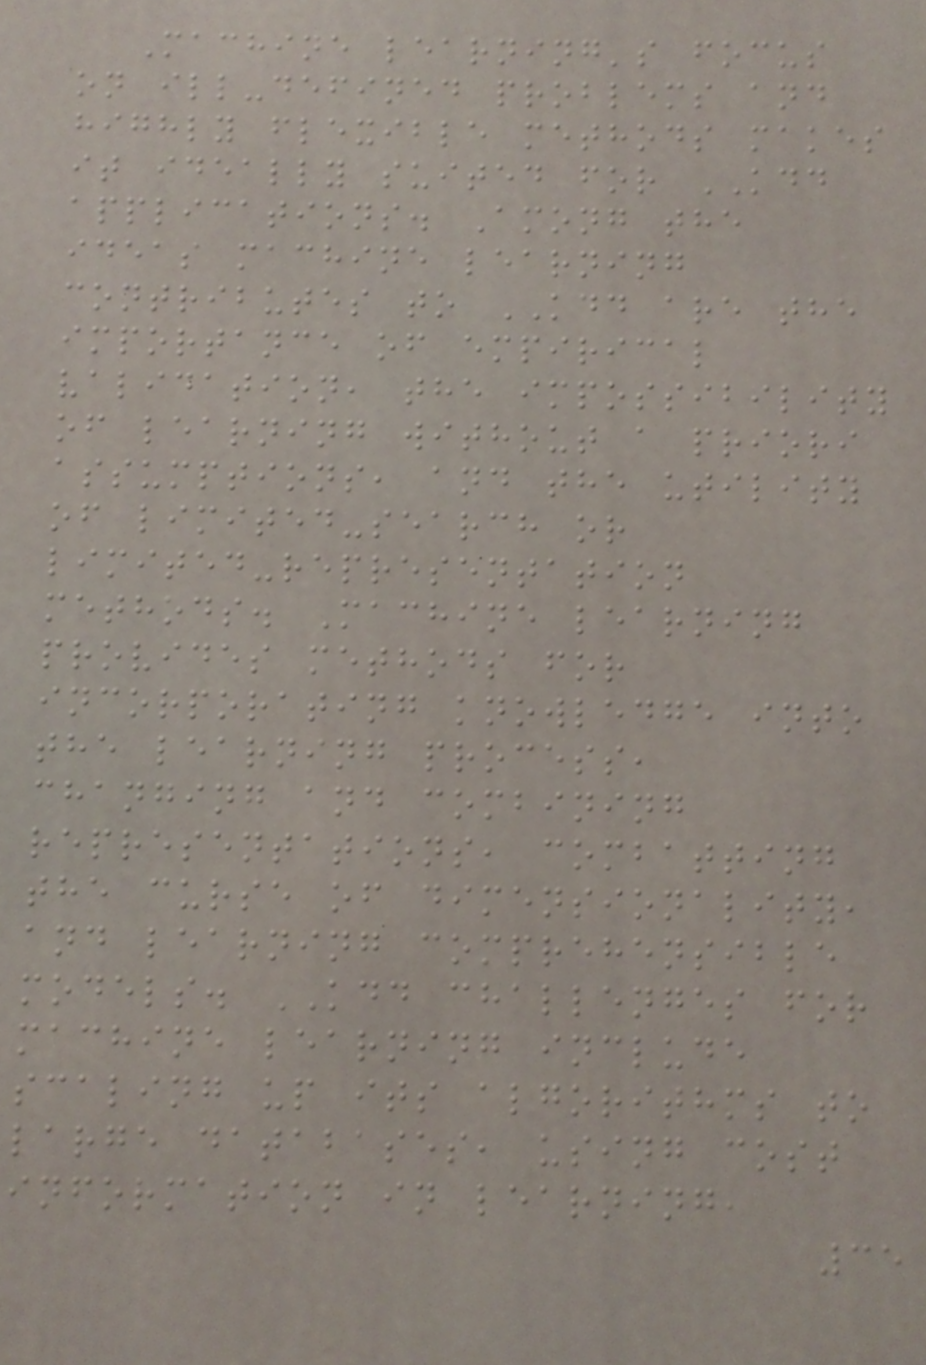Machine learning's focus
on ill-defined problems and
highly flexible methods makes
it ideally suited for KDD
applications. Among the
ideas machine learning
contributes to KDD are the
importance of empirical
validation, the impossibility
of learning without a priori
assumptions, and the utility
of limited-search or
limited-representation
methods. Machine learning
provides methods for
incorporating knowledge into
the learning process,
changing and combining
representations, combatting
the curse of dimensionality,
and learning comprehensible
models. KDD challenges for
machine learning include
scaling up its algorithms to
large databases, using cost
information in learning,
35
